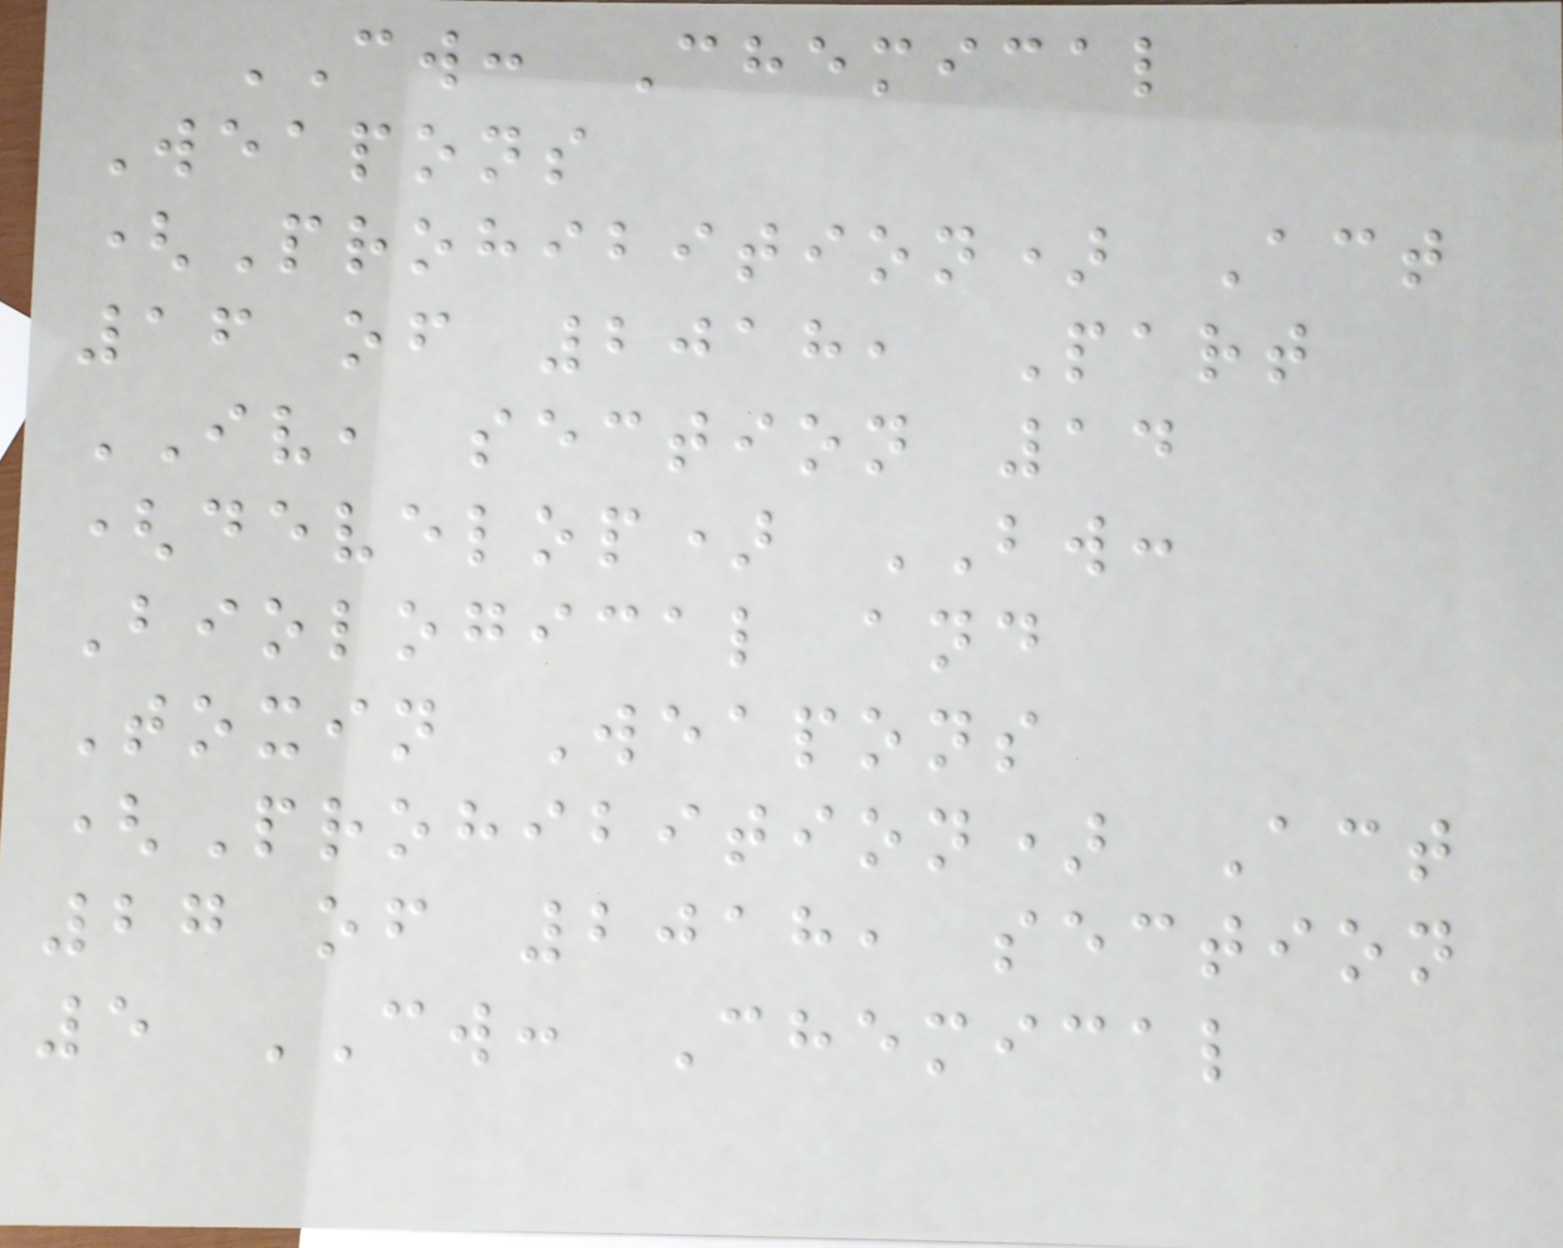CW: Chemical
Weapons
(Prohibition) Act
16 of 2018, Part
IV, section 14
(develop) BW:
Biological and
Toxin Weapons
(Prohibition) Act
27 of 2018, section
5 CW: Chemical
